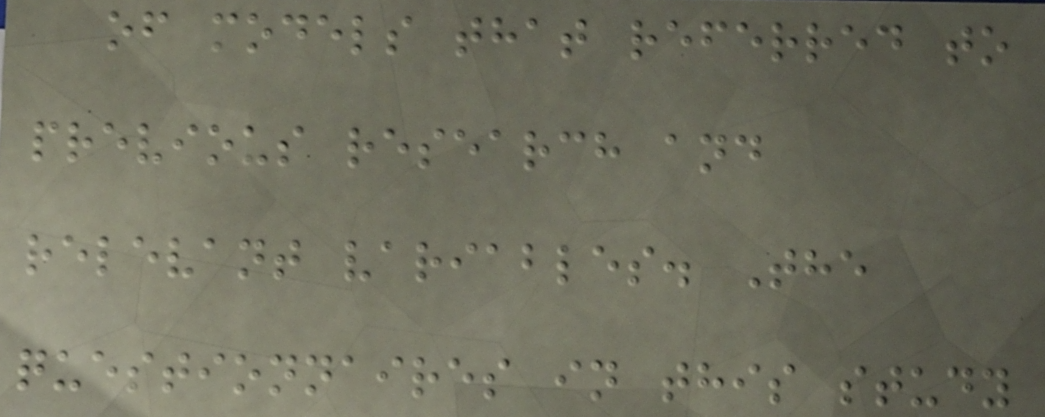of models that referred to
previous research and
relevant variables. The
questionnaires in this study
